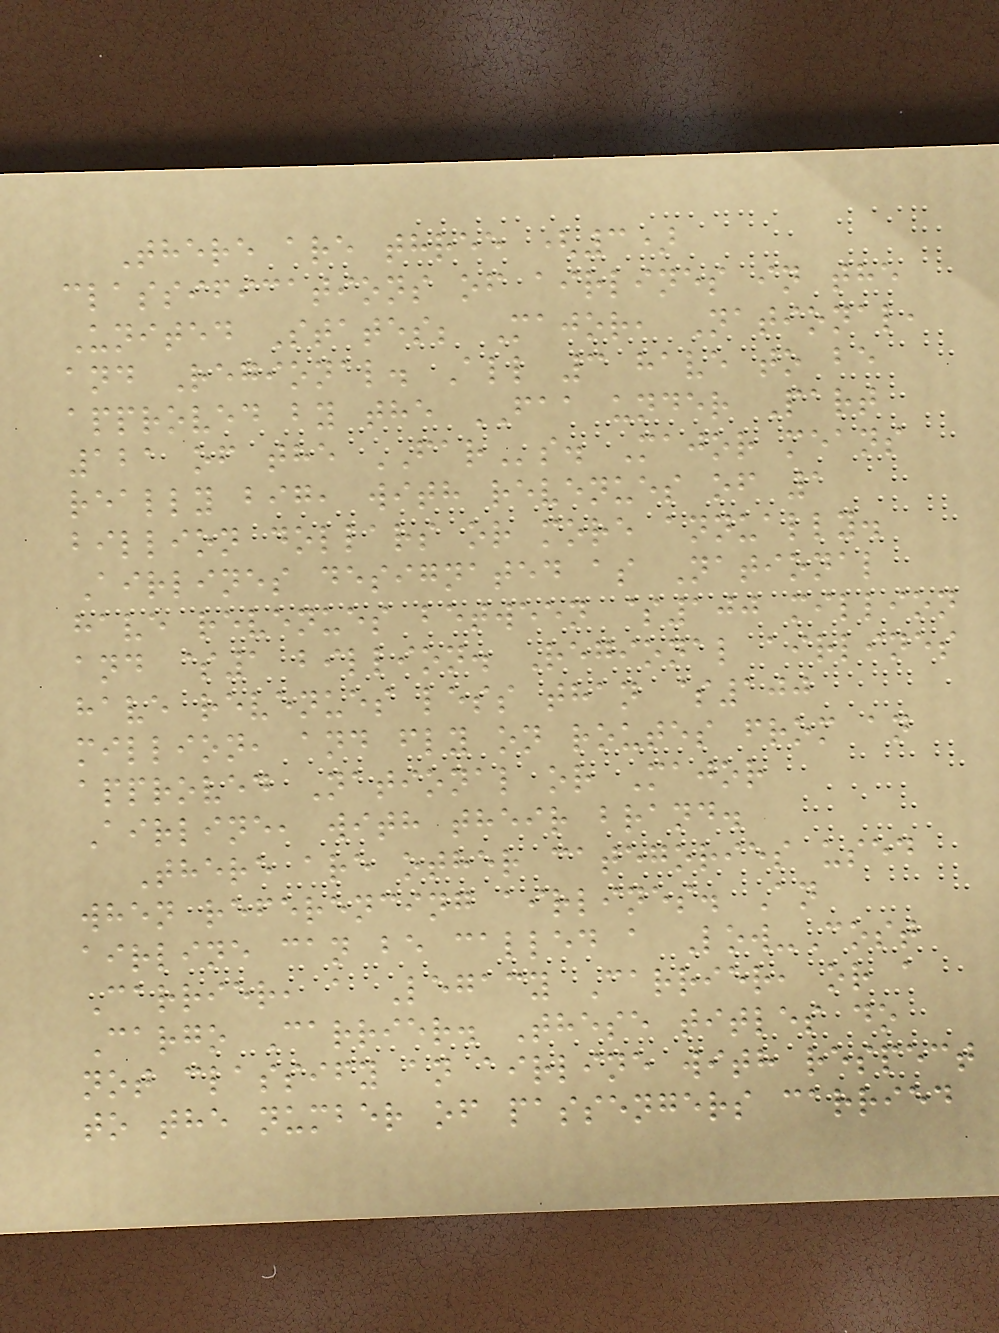There are three (3)
classifications of airlines in the
United States; Major, National,
and Regional. All 3 have to be
approved by the FAA under Part
121 of the FARs. Major means
really big, with revenues of 1
billion dollars or more annually.
Airlines designated as National
have revenues between $100 million
and $1 billion. Regional airlines
have revenues less than $100
million, and fly on routes from an
approved National or Major
Airline, with their brand.
There are other categories used
when referencing airlines. An
airline can be called a Low-Cost
Carrier, a Legacy Carrier, or a
Cargo Carrier. These titles do
not classify an airline with respect
to the number of passengers carried
